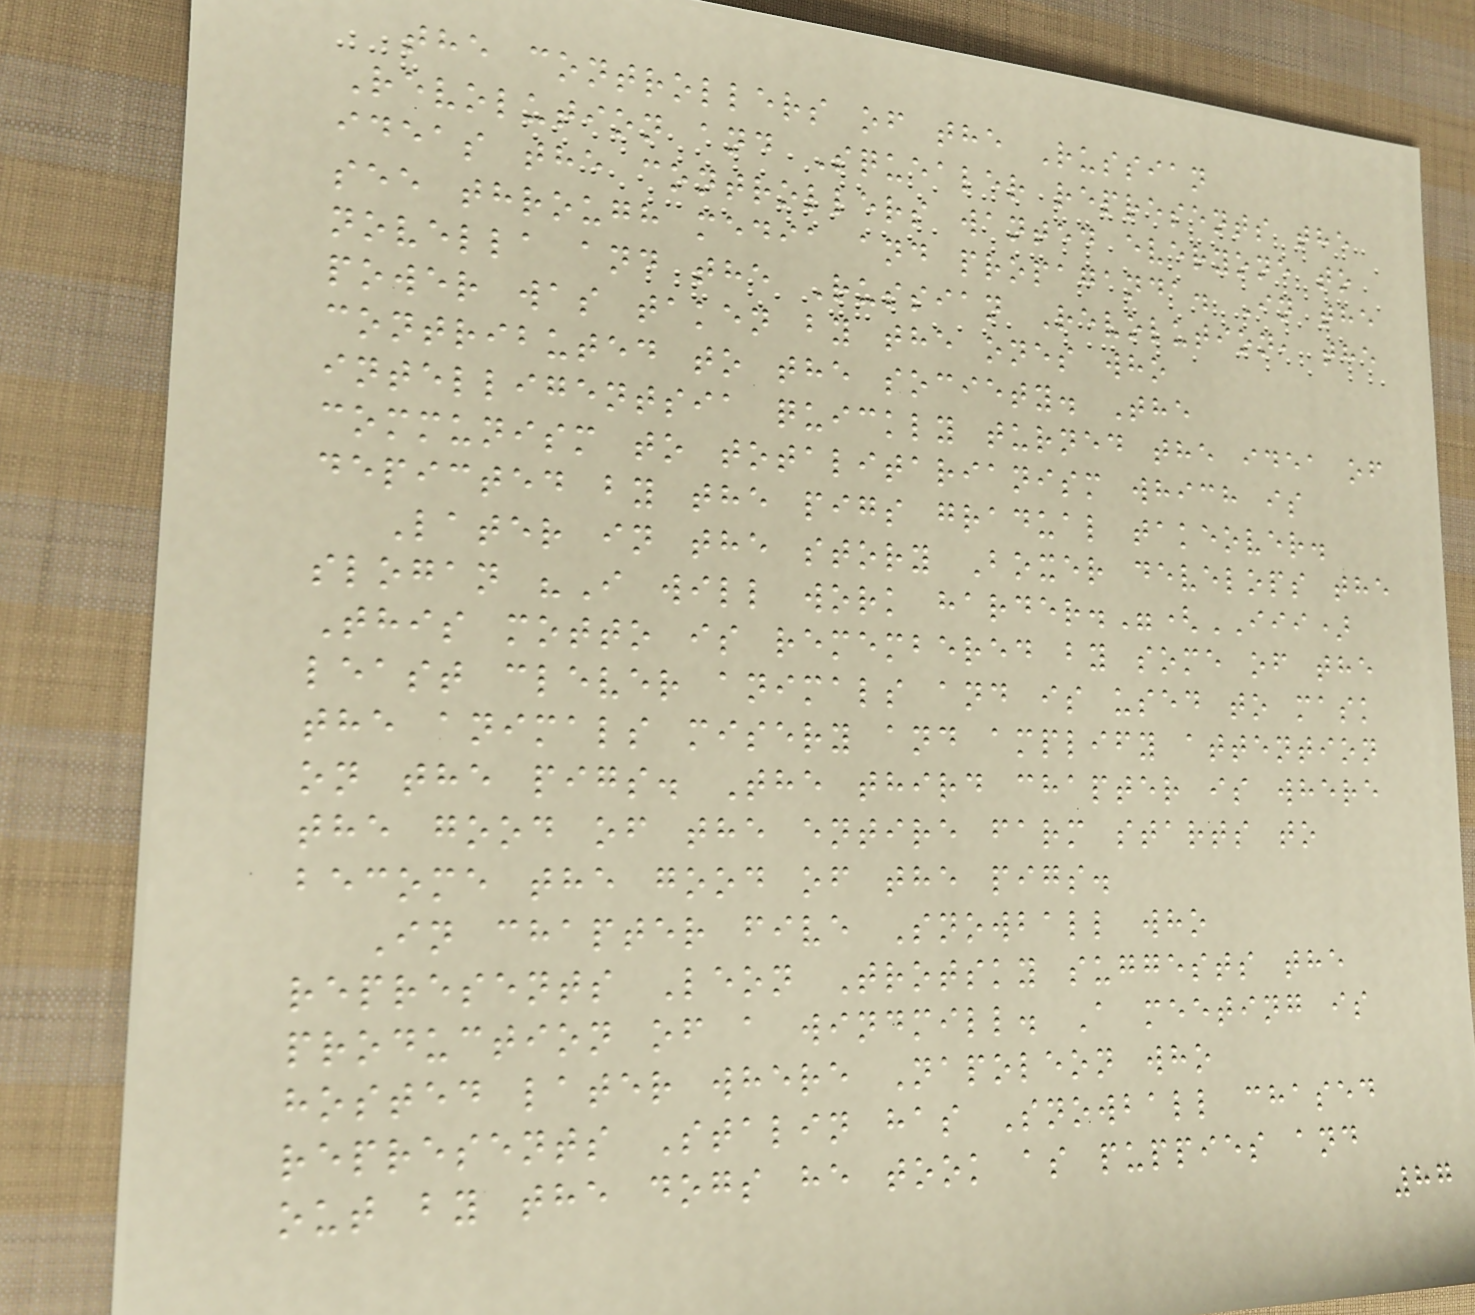the controllers of the Russian
Revolution and Squealer represents the
ideas the controllers wanted everyone to
see through media and propaganda. In the
novella and the Russian Revolution, the
power was taken by the ones who
contributed to the society. The
intelligentsia quickly turned the idea of
communism to totalitarianism which is
depicted by the pigs gradual takeover.
Later in the story Boxer develops the
slogan "I will work harder."(III)
This motto is remembered by some of the
least clever animals and is used to mask
the animals misery and amplify attention
on the pigs. The third chapter is where
the good of the entire farm starts to
become the good of the pigs.
In chapter five Snowball who
represents Leon Trotsky suggests the
production of a windmill. A meeting is
hosted later where Napoleon who
represents Stalin has Snowball chased
out by the dogs he took as puppies and
87
